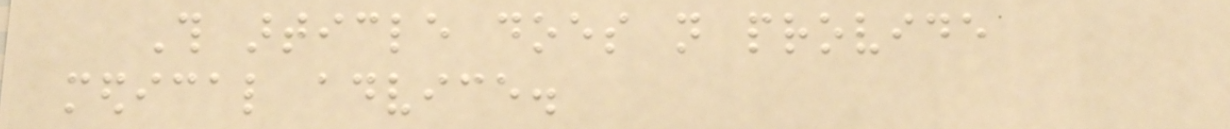This article does not provide
medical advice.
